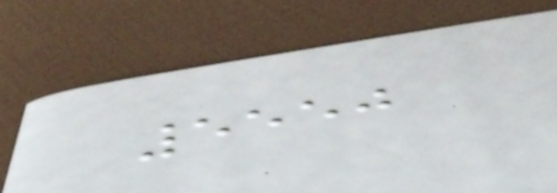5550
